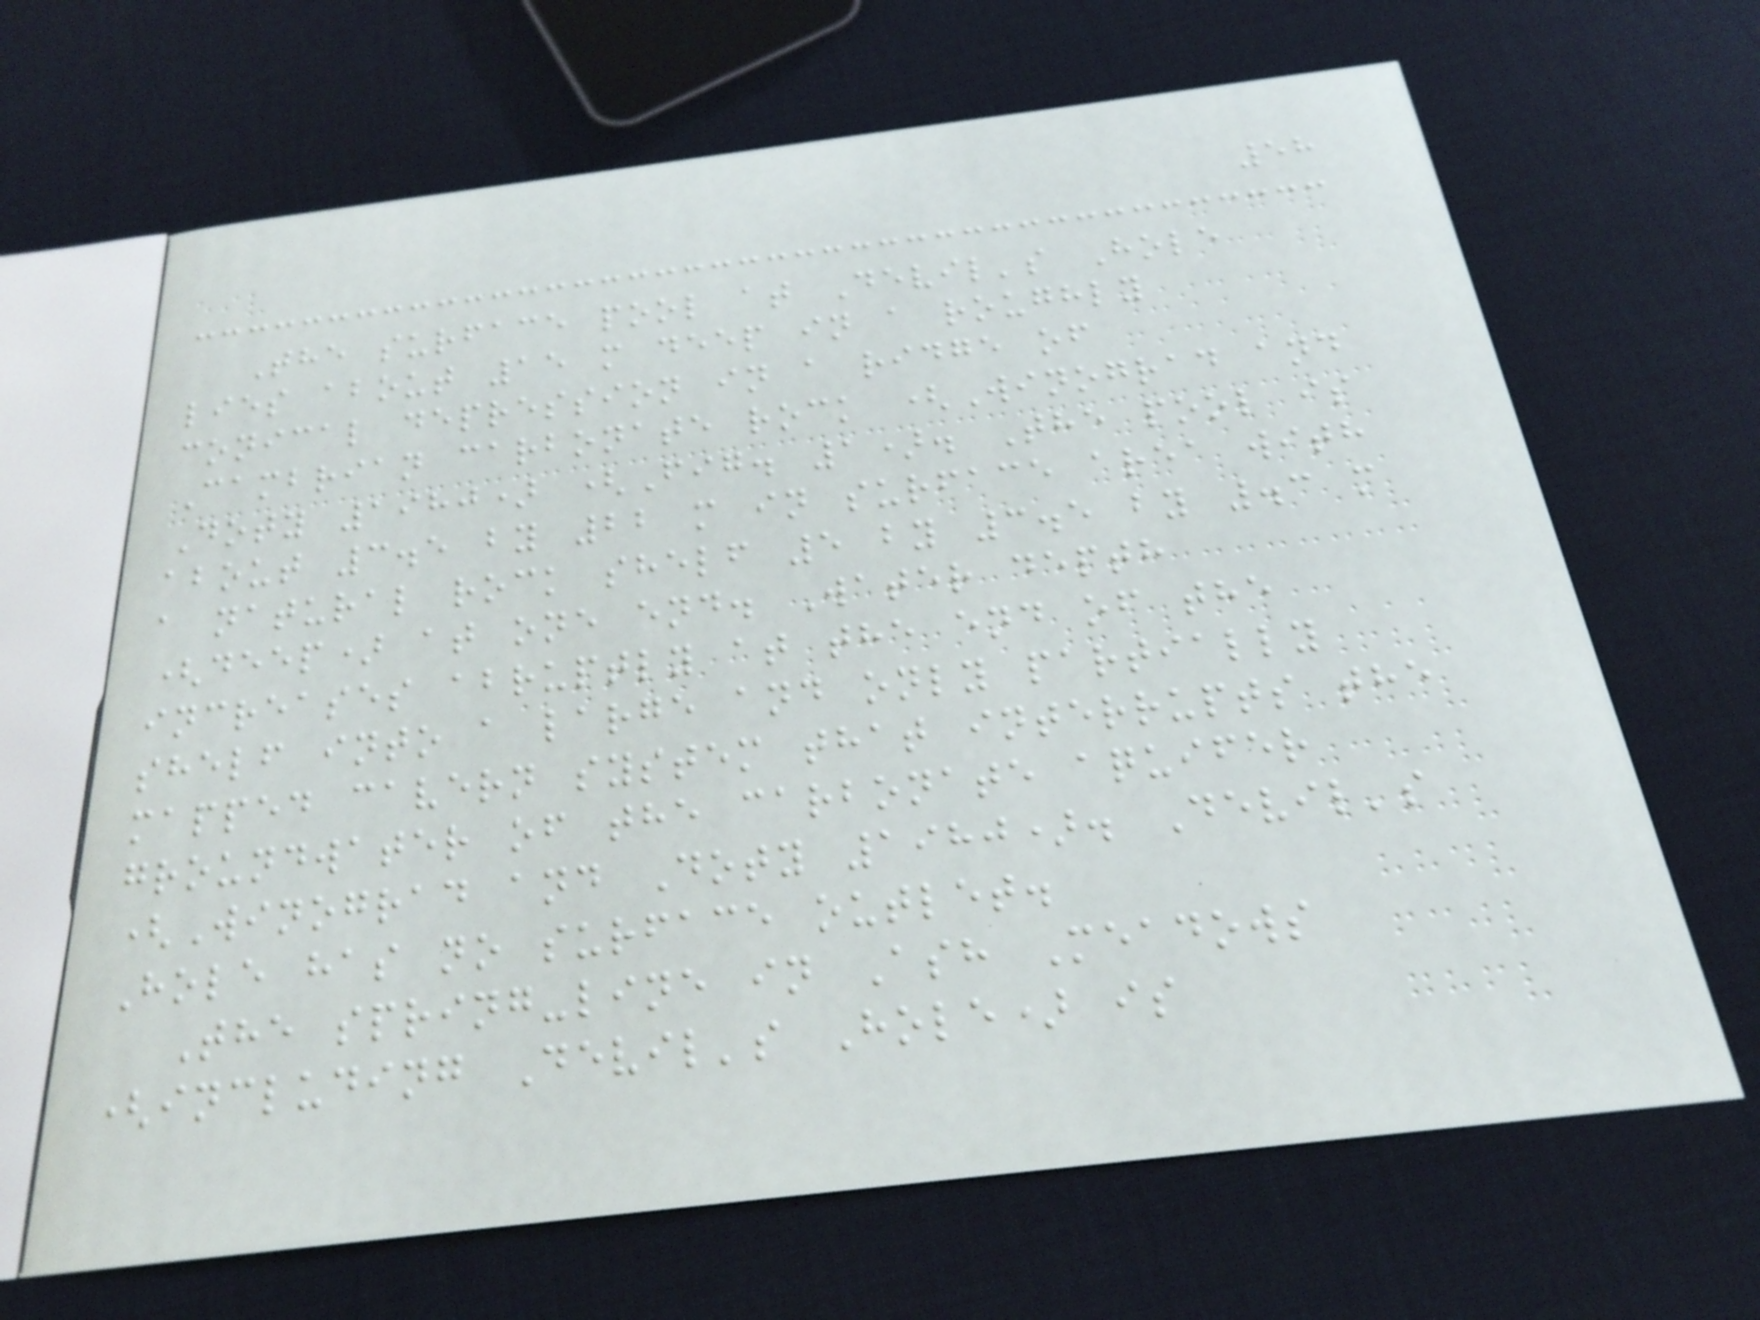58
The surface pool at Devil's Hole
lies about 15 m deep in a roughly
conical depression in a ridge of
Cambrian carbonate rock (Winograd and
Doty 1980) (Fig. 1). The pool is
about 3.5 by 22 m in surface area with
a natural rock shelf 5 by 3.5 by .3 m
(deep) at one end. Water depth
increases abruptly at the end of the
shelf into a large and only partially
mapped cavern system that interrupts the
groundwater of the carbonate aquifer
(Winograd and Doty 1980). Devil's
Hole has no surface outlet.
The spring-line in Ash Meadows
(including Devil's Hole) is
